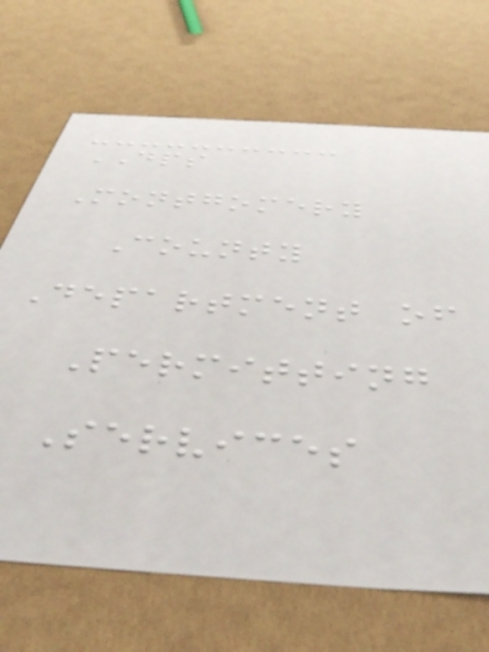DPS
Montgomery
County
Department of
Permitting
Services
